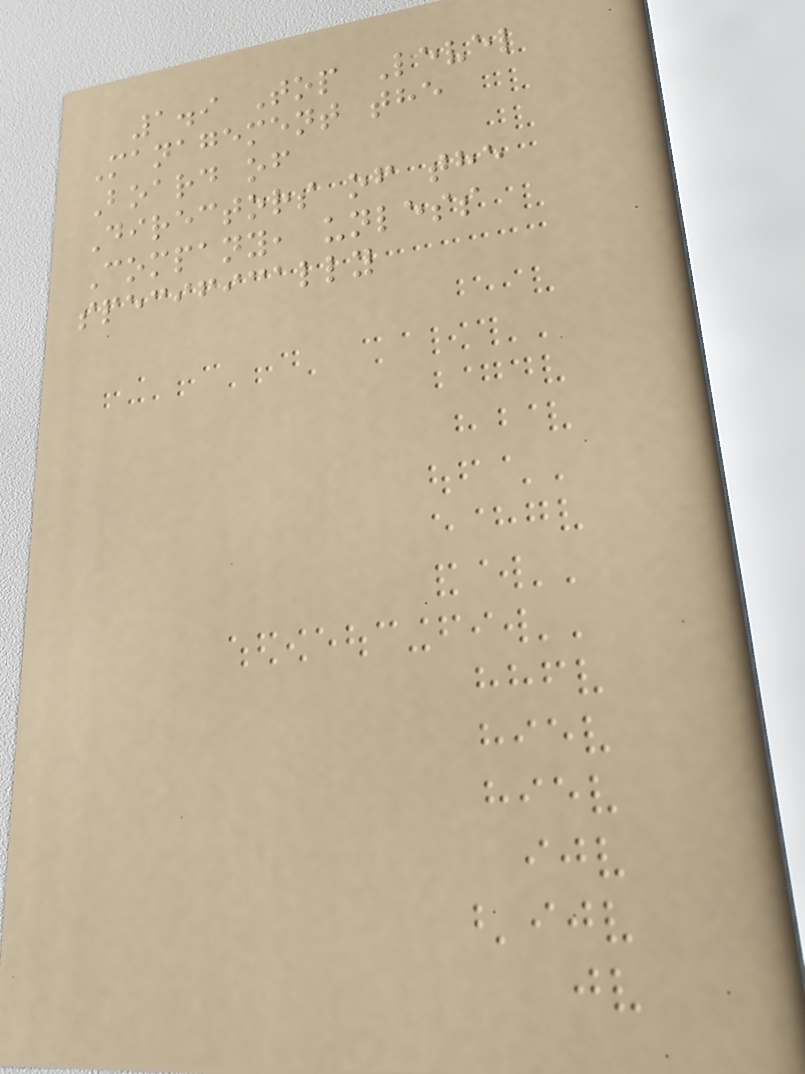1.9 Top Level
Management the
Board of
Directors of the
Company, unless
specifically
